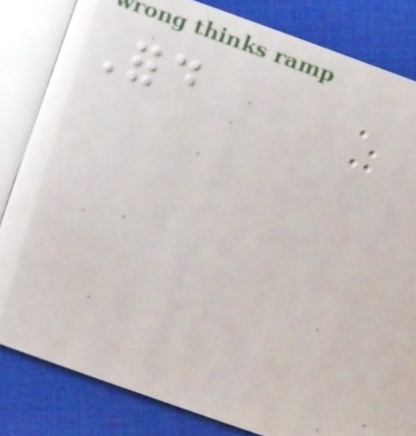Ford
